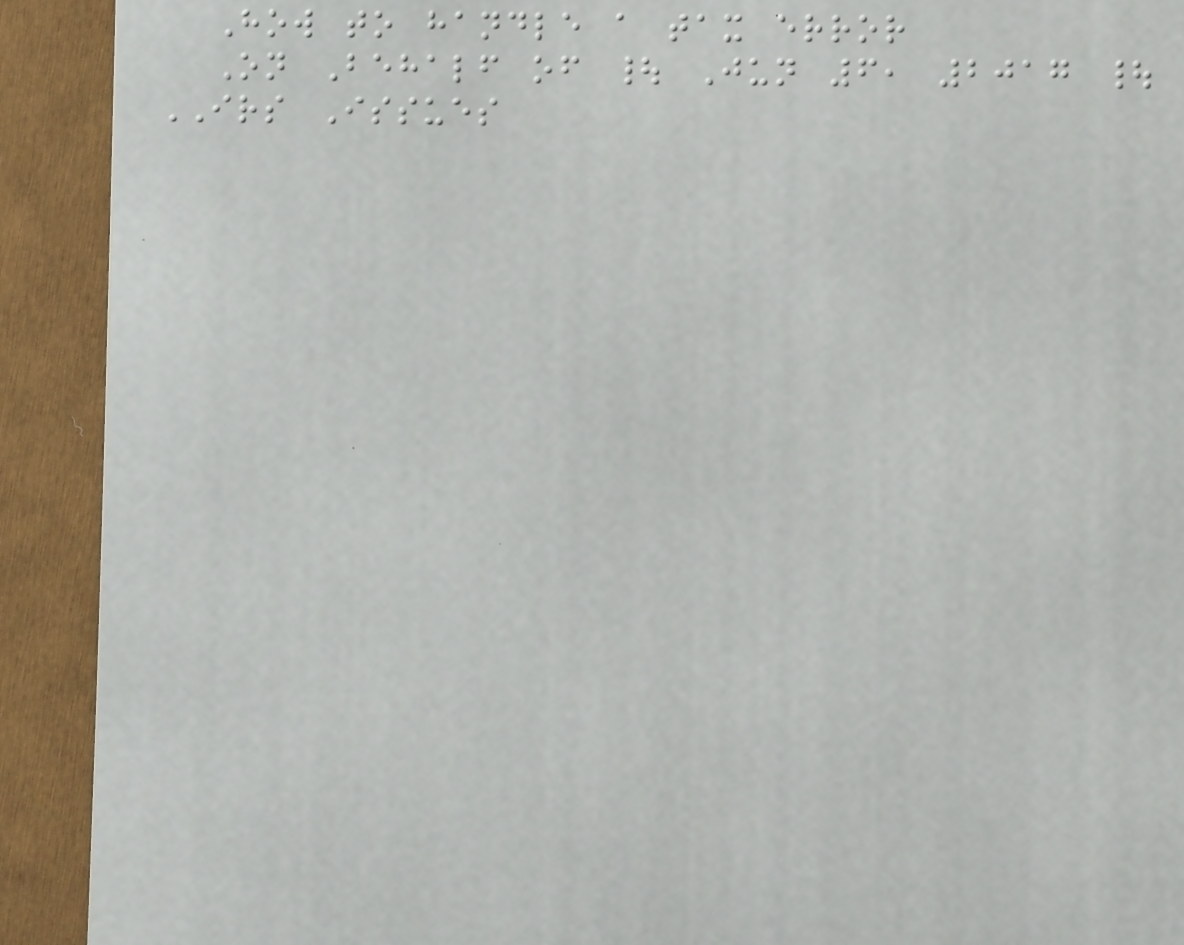How to handle a tax error
On Behalf of | Jun 6, 2017 |
IRS Issues
